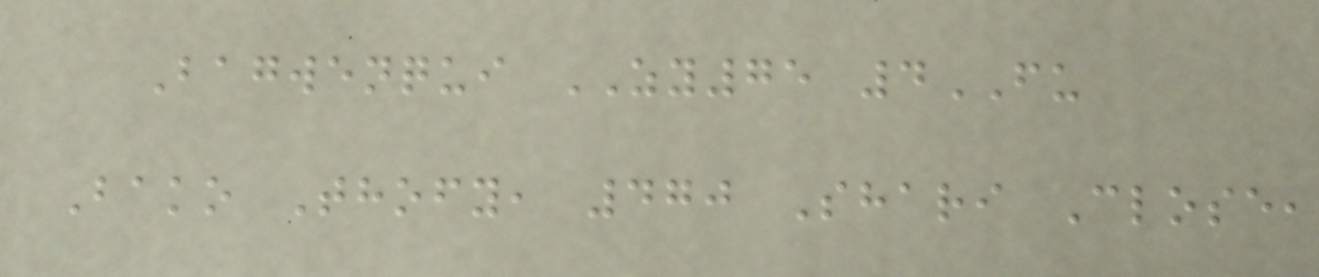Bagwenqui ZY75 4FU
Bako Thofy, 470 Shari Close,
